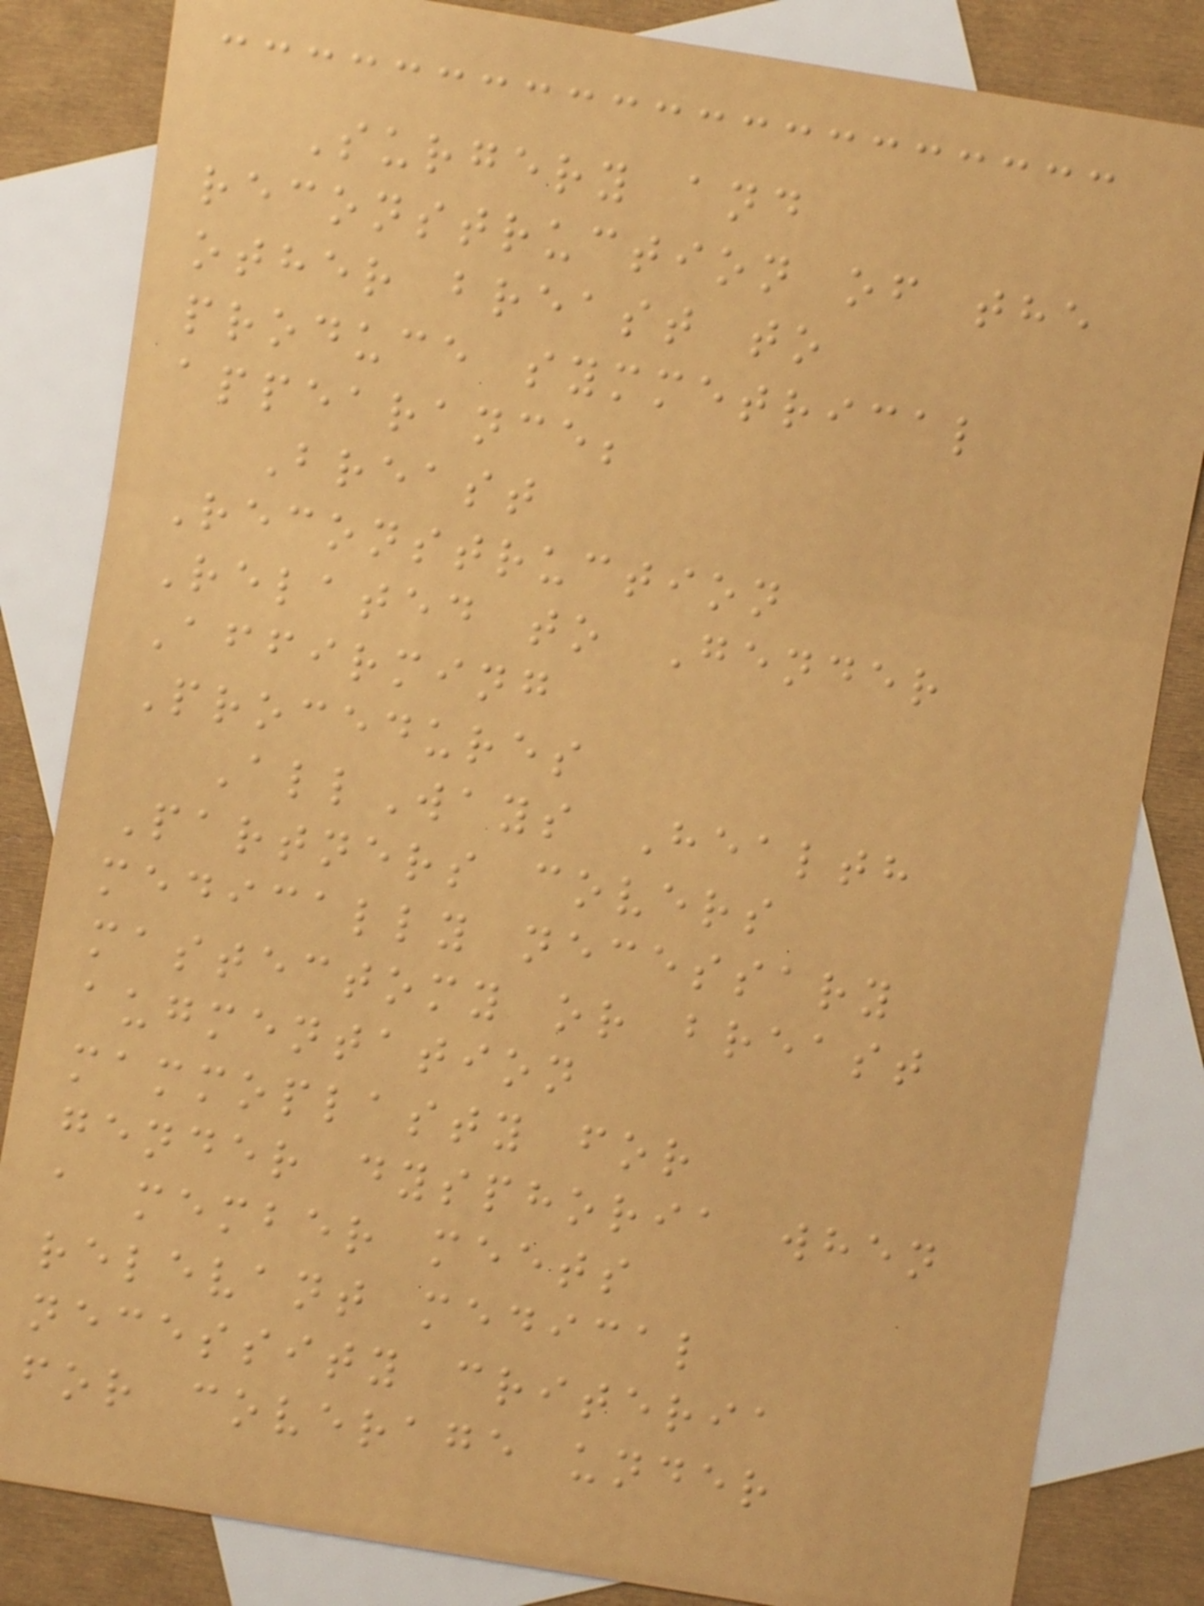Surgery and
reconstruction of the
other breast to
produce symmetrical
appearance;
Breast
Reconstruction
Related to Gender
Affirming
Procedures
AllWays Health
Partners covers
medically necessary
mastectomy or breast
augmentation
mammoplasty for
gender dysphoria when
a member meets
relevant medical
necessity criteria
for coverage under
